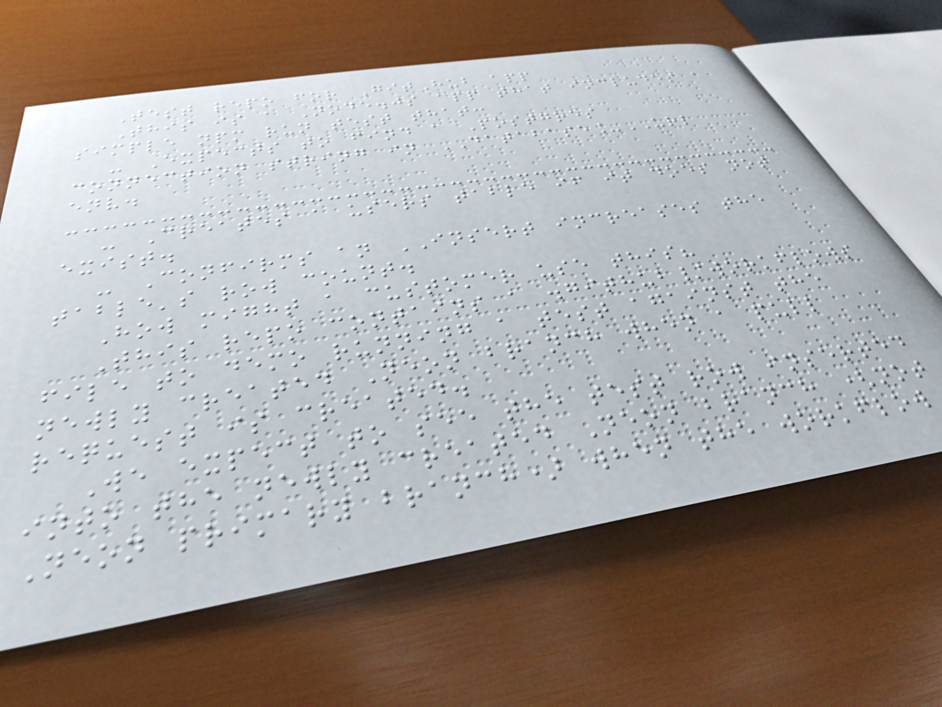Test repo for GitHub app
This is a Node.js app that includes a
simple npm run test that:
- Expects to find a Postgres
connection string in DATABASE_URL
env.
- Creates a users table if it does not
exist.
- Confirms an INSERT increases the
table's row count.
How might a customer use this?
This repo contains a .github/workflows
file to demo running a test against the
newly created Neon branch when a pull
request is created.
We expect to see the test row inserted
into the newly created Neon branch (not
Neon primary branch) when the workflow
